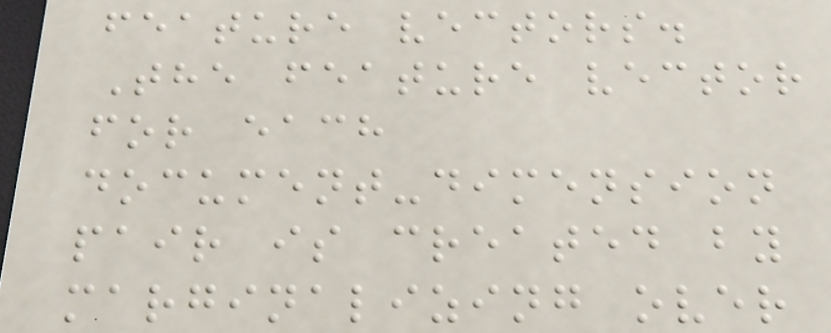feature vectors.
The feature vector
for each
document-dimension
pair is created by
marginalizing over
